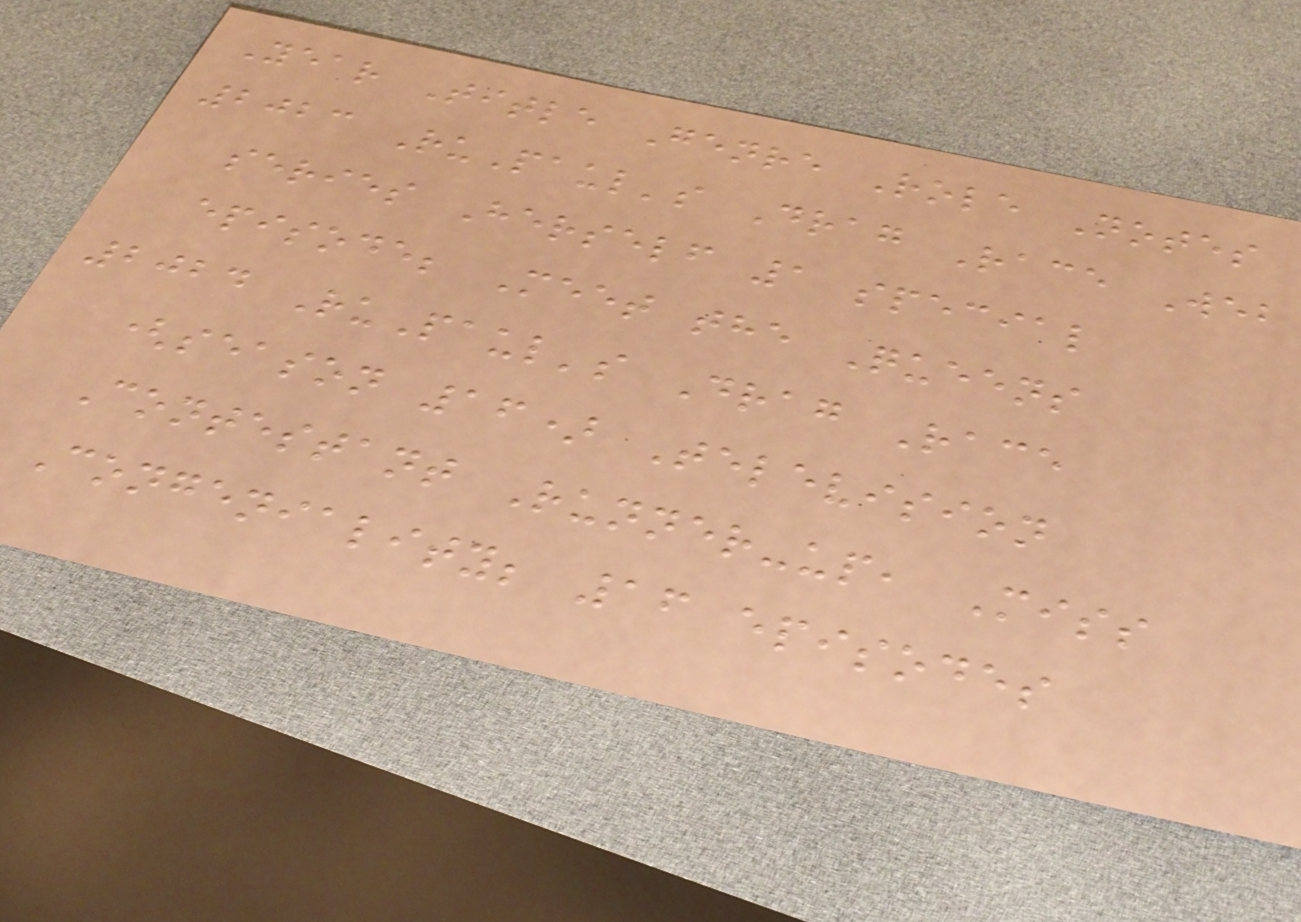Year Title Genre Role Notes
2023 RuPaul's Drag Race Web
series Herself 1 special
episode; Meet the Queens
2024 RuPaul's Drag Race
(season 16) Television
Contestant Runner-up, Miss
Congeniality; 16 episodes
